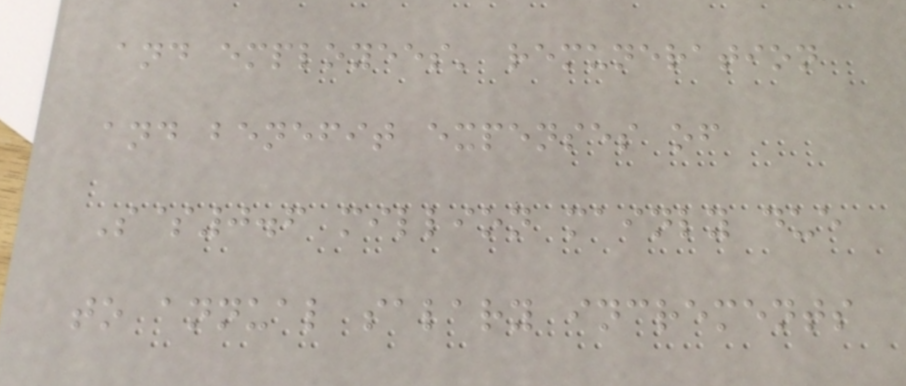and employees' remuneration
and benefit expenses of
S$0.6 million mainly due
to annual salary increments
